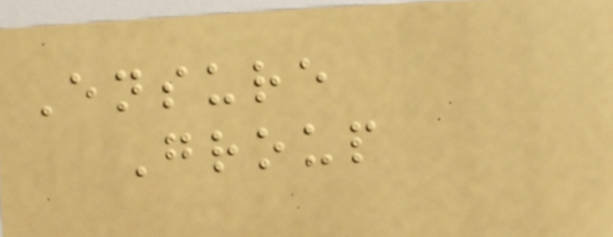Ensure
Group
